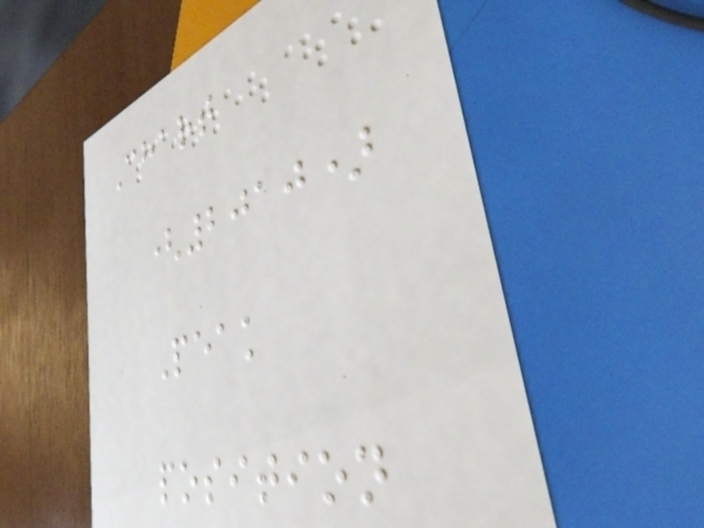Chart
(2010)
Peak
position
